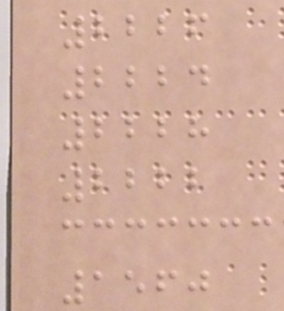2226
2224
2228
2222
1560
